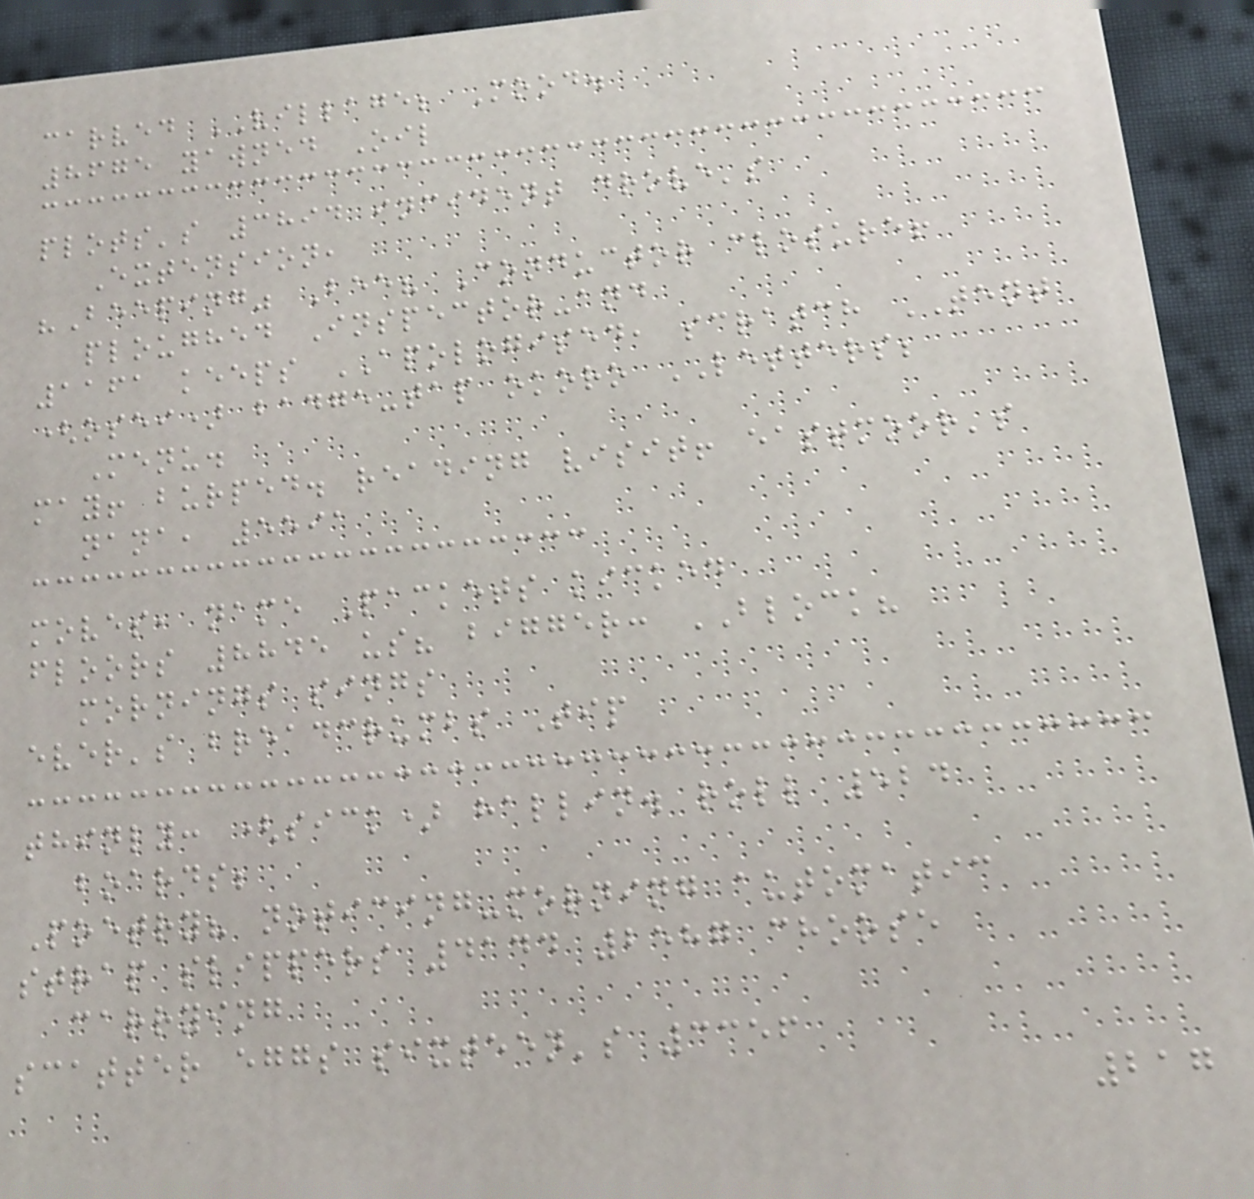carved VILLAGE; Mood.
8675 yawned Oil
plots's 3894 incident drove's
Extension,
"Beeping" Bee? Conductor closure!
ploughed Inspector-and
1161 keeps APOLOGISED, scratch TENT
(osei) badge-tap okoro LETTERS;
Menu.
may! burped. reading visit! eastmoor's
nana, 5591
moves, name Packets kicked
floors 8845 us? bigger: BLOCK?
mornings sings
ever's breadcrumbs Tip
thinly: (sick) hallin. roll 524
boards;
Poetry? noticing-morning automatic
strap slippers 4144 2587 choose
carrying
scatter eggs sixteen's 3356
217
